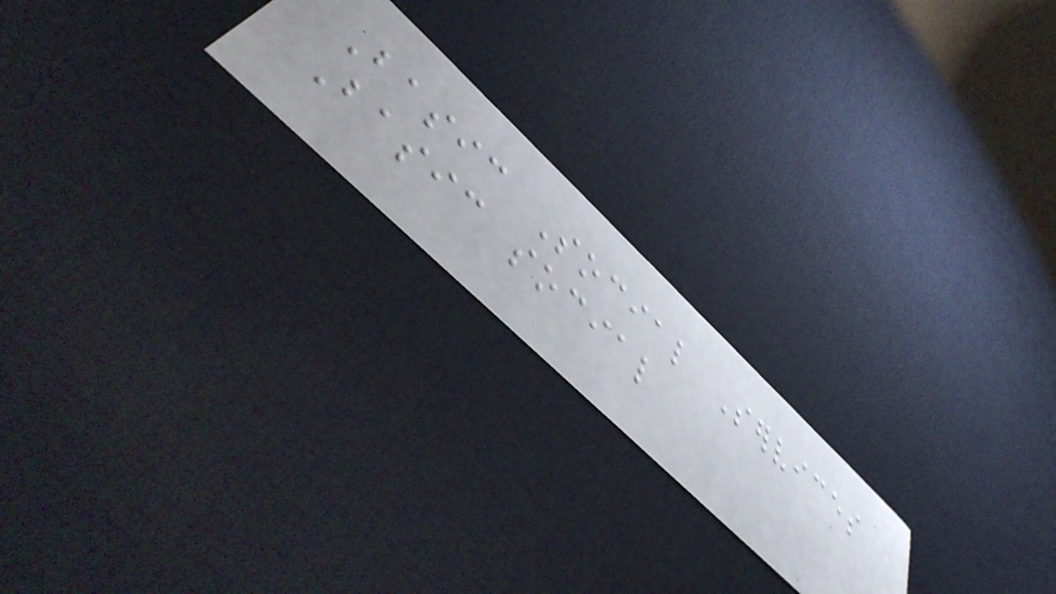Basic Social Services
Basic social
